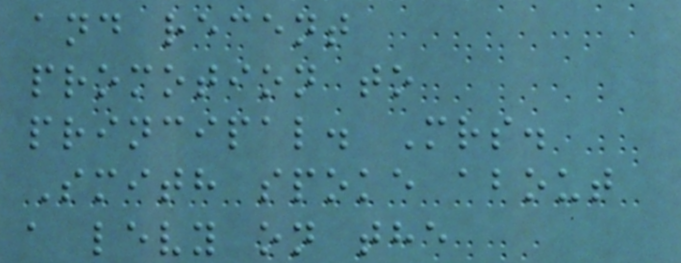and recent
promotion to
principal. Mrs.
Smith spoke about
a levy on the
